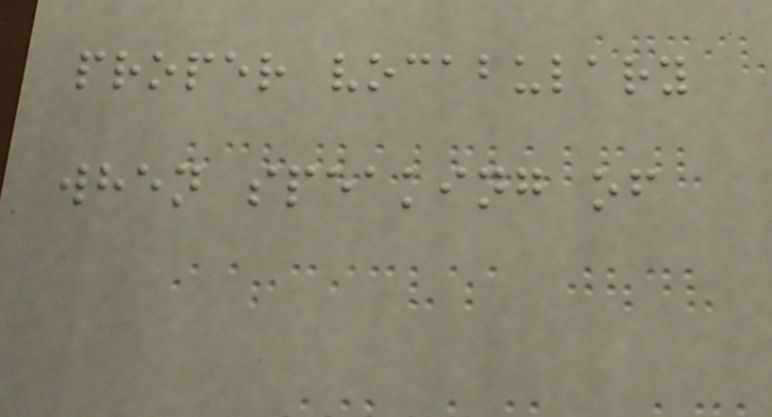proper vocabulary
when speaking of
